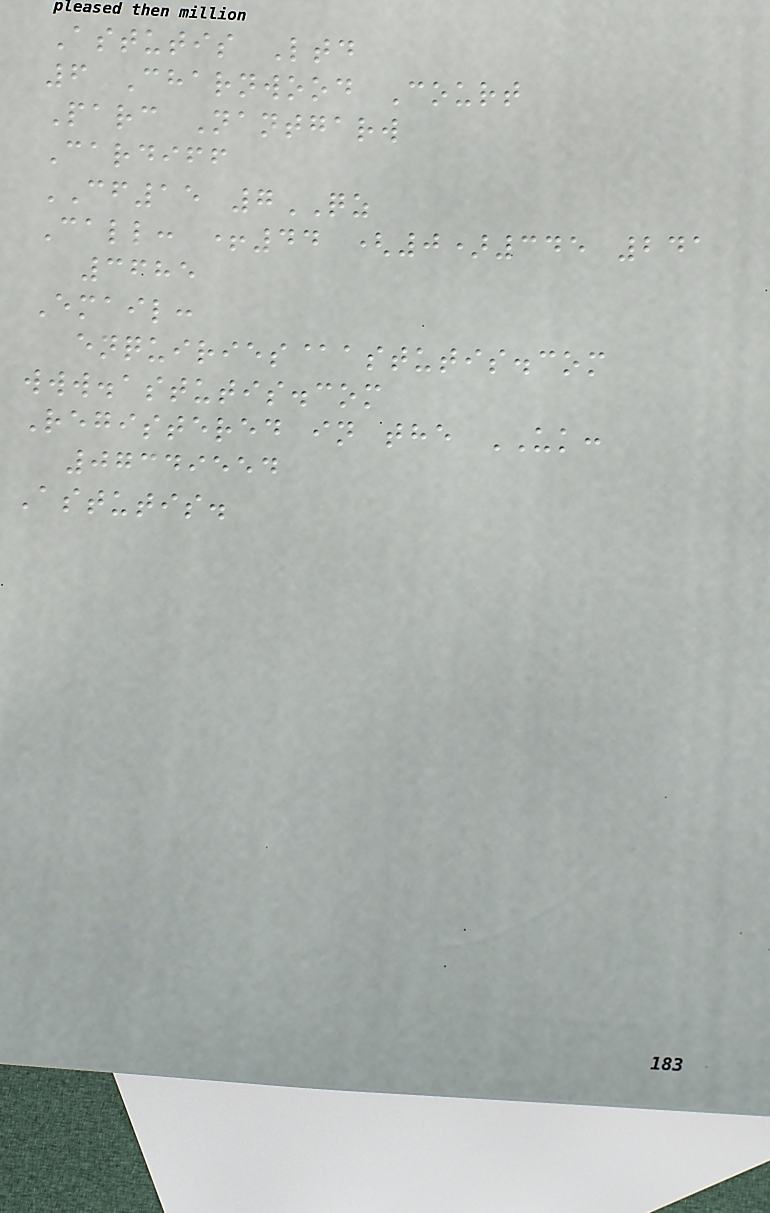Astutis Ltd
6 Charnwood Court
Parc Nantgarw
Cardiff
CF15 7QZ
Call: +44 (0)345 241
3685
Email:
enquiries@astutis.com
www.astutis.com
Registered in the UK:
07349554
Astutis.
